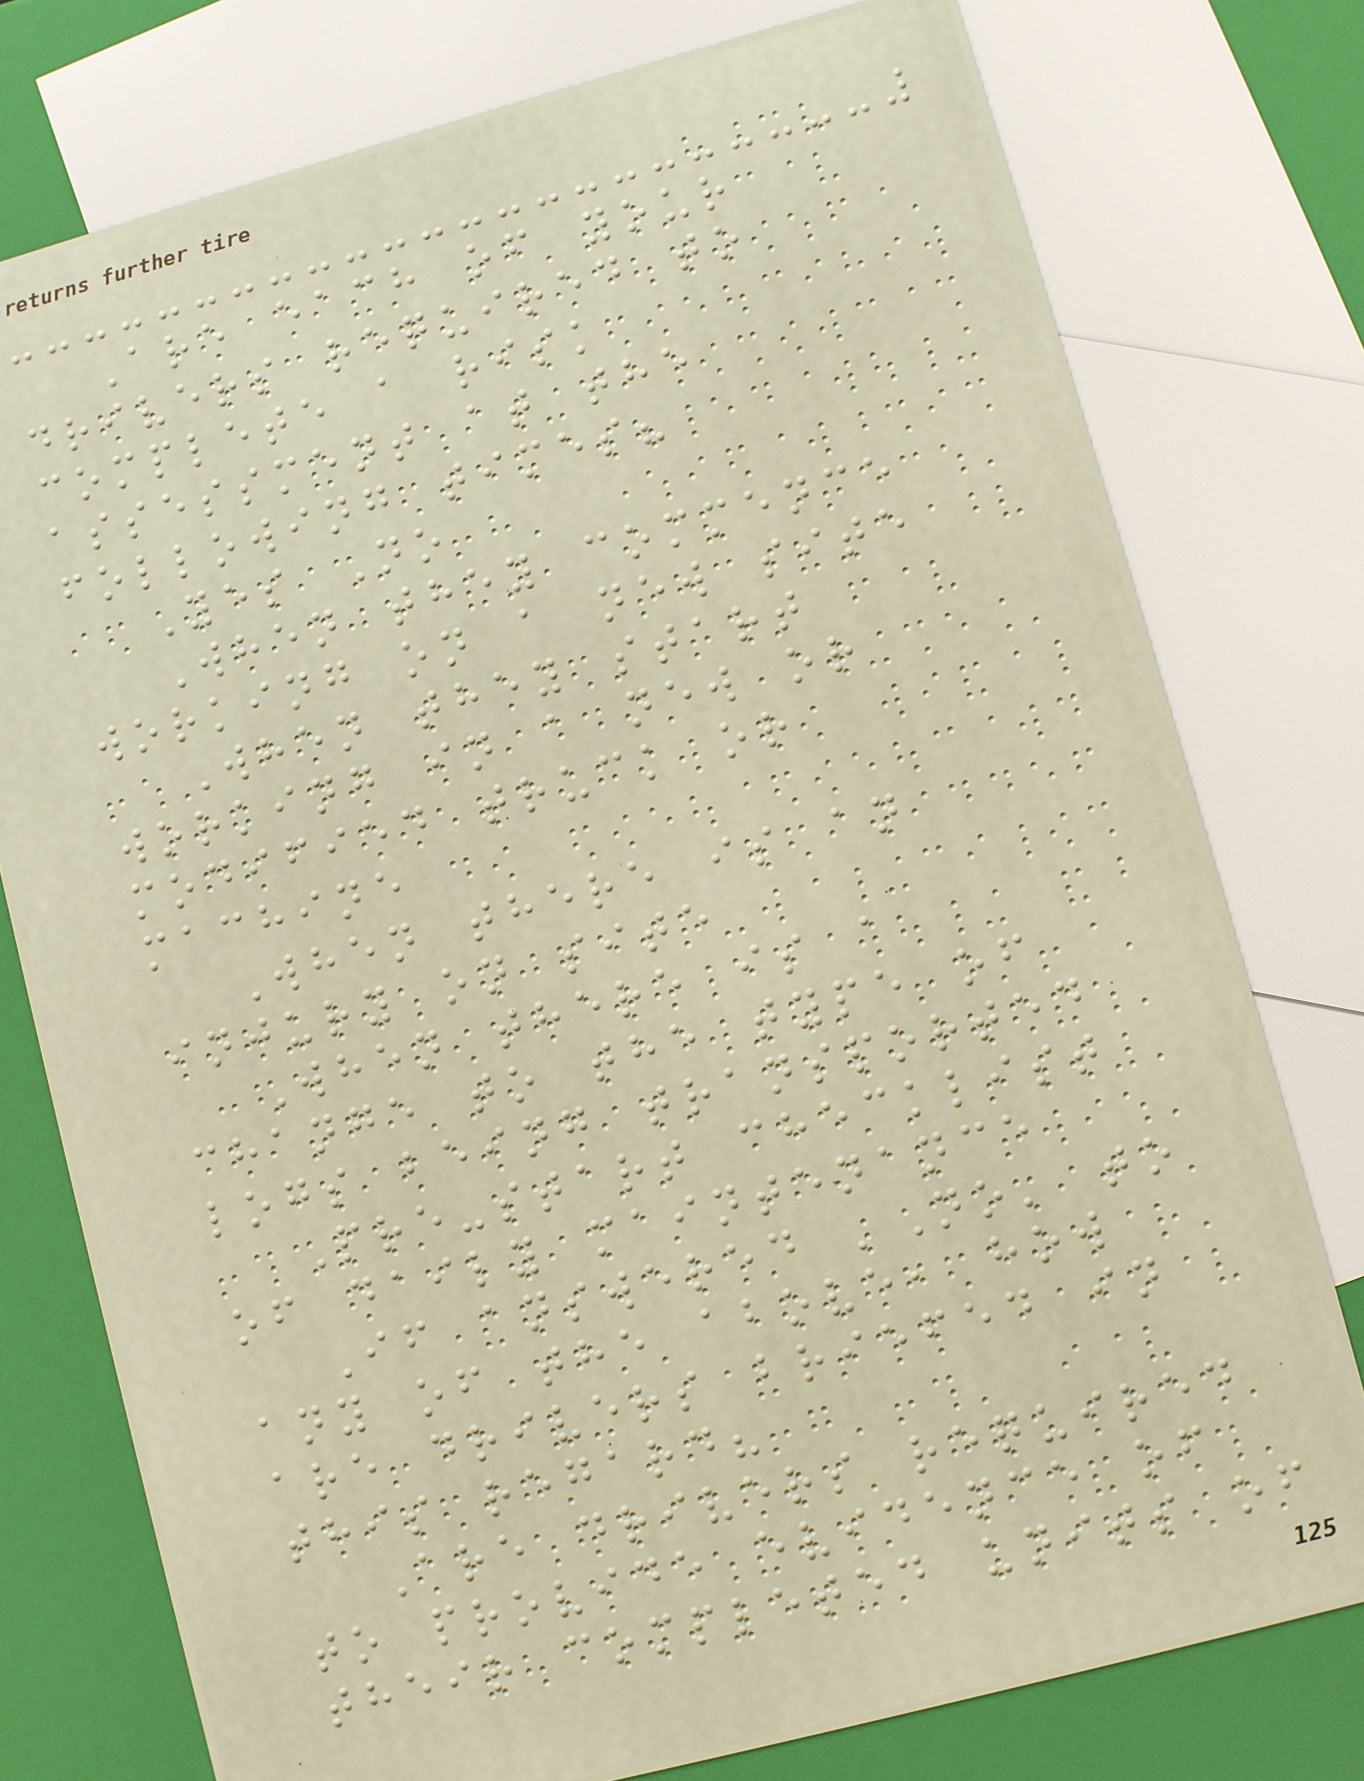Are each of your
drivers required to
complete a risk
assessment at the
following times?
Yes No
When they commence
working on a new site
When they start
working in a new or
modified truck or
machine
When there is an
injury on site
When there is a
change to the type of
logs being transported
Pre-start checklist
of daily maintenance
If answered 'No' to
any of the above, how
are drivers briefed in
this regard?
Are drivers required
to provide evidence of
their completed units of
